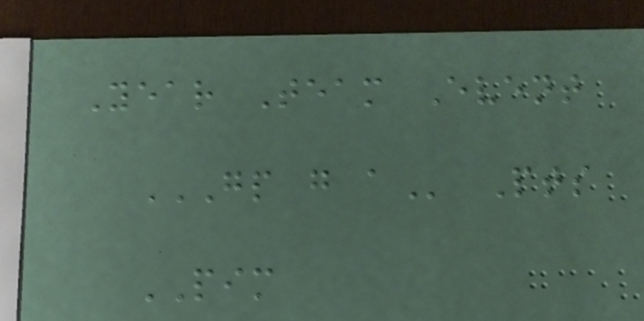Year Team Event
GP G A Pts
PIM
